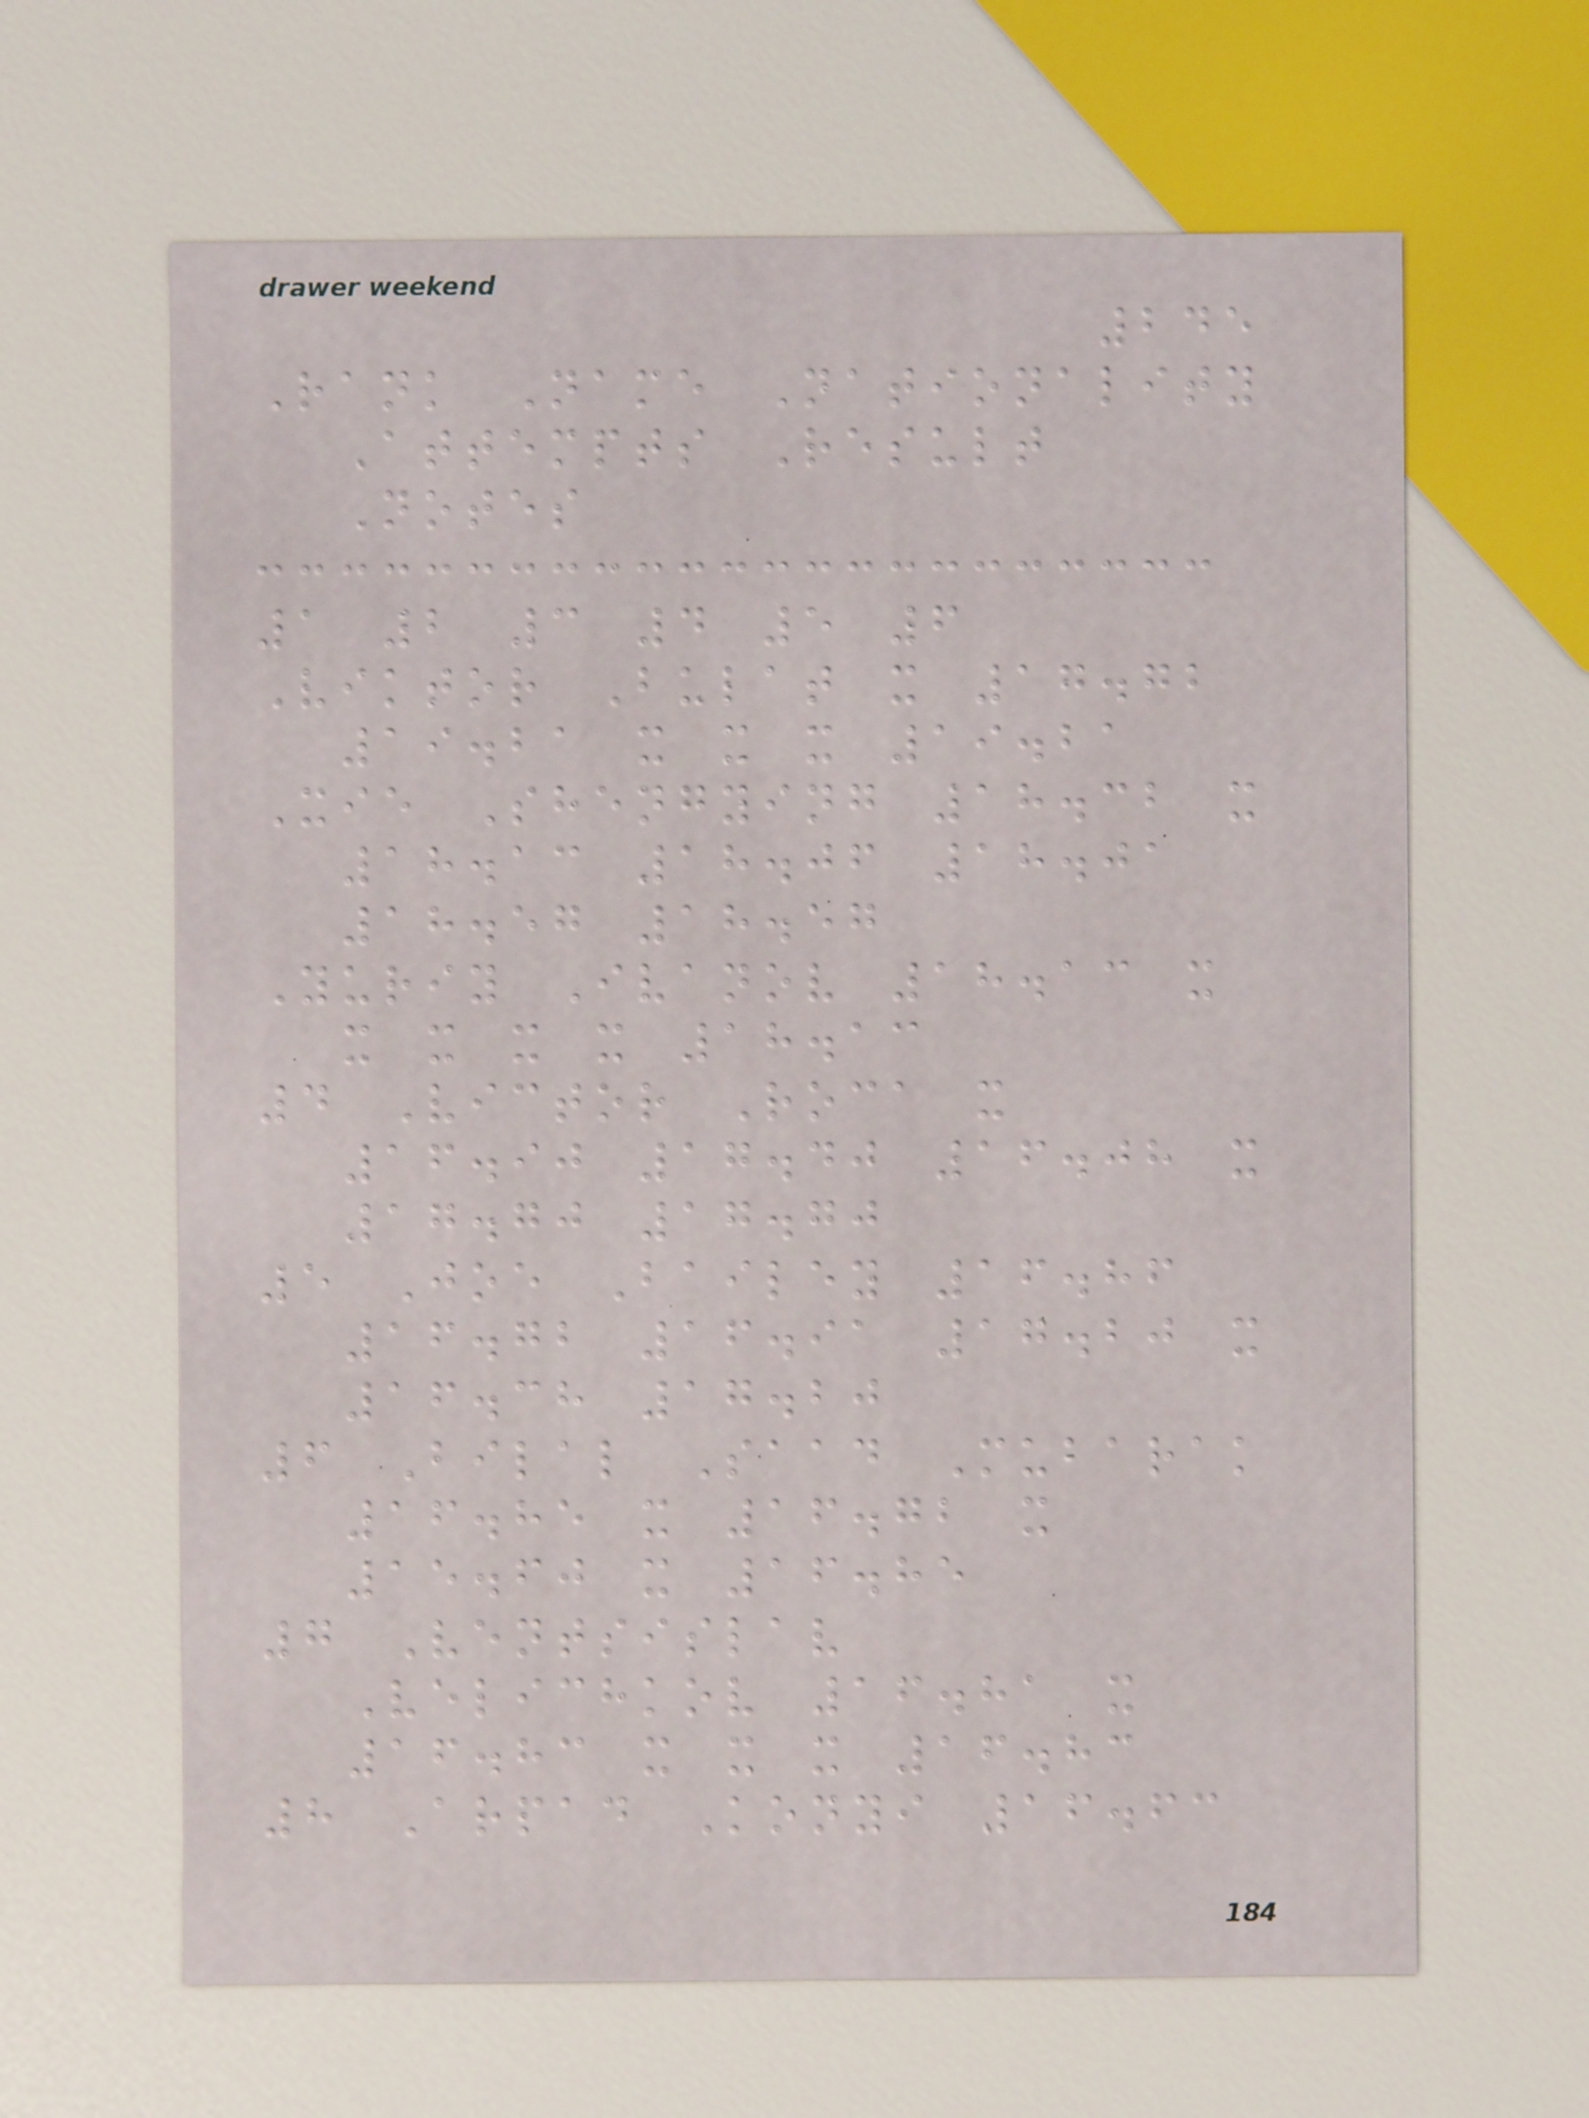245
Rank Name Nationality
Attempts Result
Notes
1 2 3 4 5 6
Viktor Bulat x 17.72
19.21 x x x 19.21
Xie Shengying 18.32 x
18.13 18.06 18.01
18.57 18.57
Yuriy Ivanov 18.13 x
x x x x 18.13
4 Victor Roca x
16.90 17.40 16.08 x
17.70 17.70
5 Joe Bailey 16.86
16.72 16.91 17.20 x
16.38 17.20
6 Bilal Saad Mubarak
16.85 x 16.72 x
15.60 x 16.85
7 Ventsislav
Velichkov 16.81 x
16.83 x x x 16.83
8 Arpad Konyi 16.63
